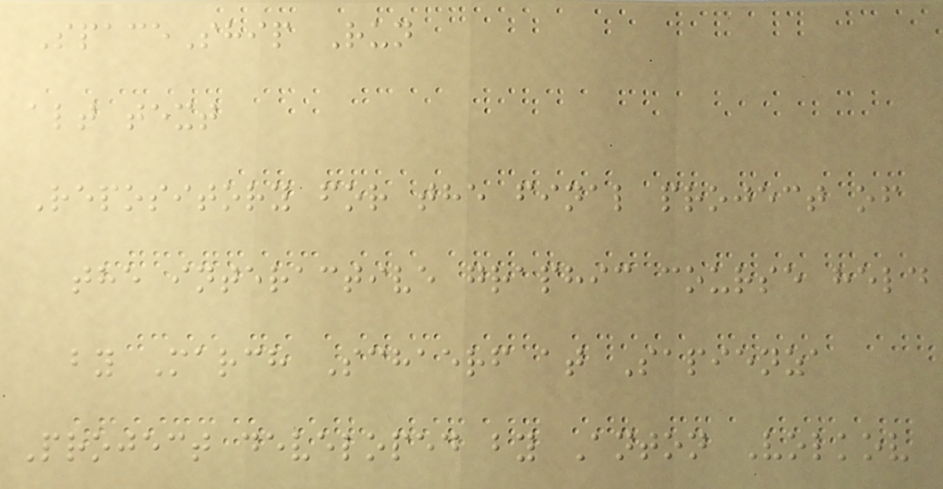SpaceShip Run
alt text
Repository for the final project of
the interactive graphic course held
by March Schaerf at Sapienza
Project developed by Anton Volkov
